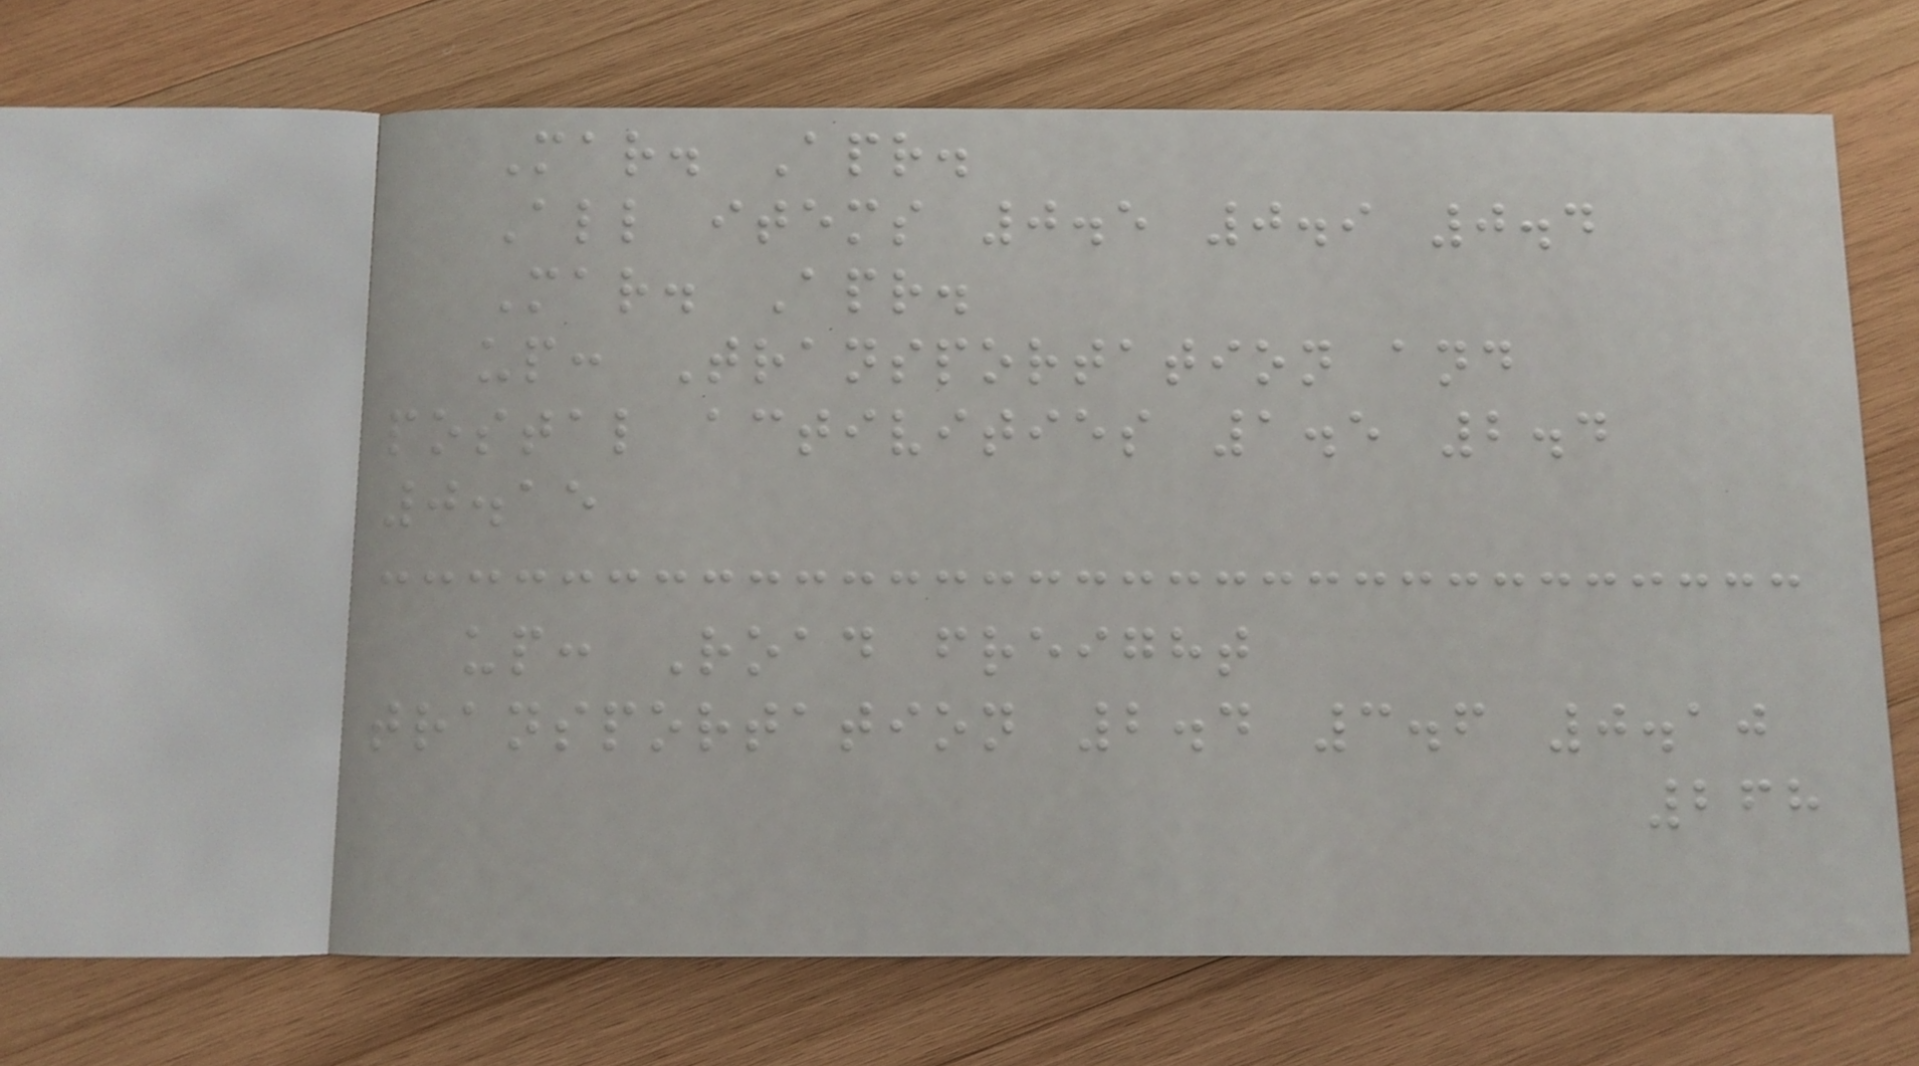Mar. Apr.
All items 0.5 0.9 0.4
Mar. Apr.
up: Transportation and
postal activities 1.5 2.4
0.15
up: Road freight
transportation 2.4 3.6 0.10
268
